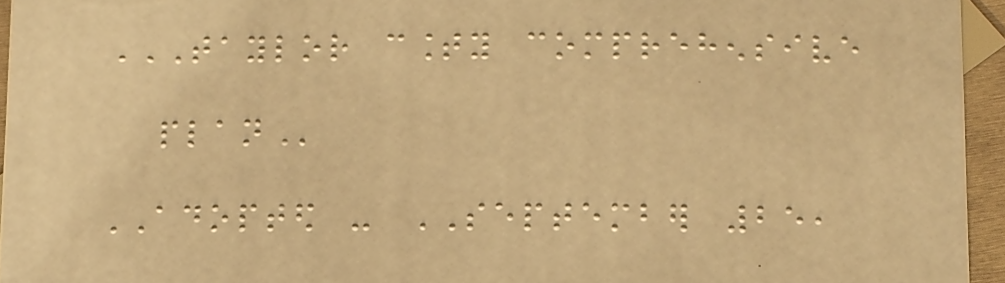TAYLOR COUNTY COMPREHENSIVE
PLAN
ADOPTED - SEPTEMBER 25,
